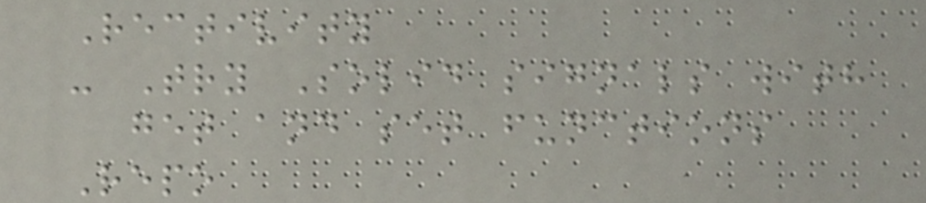Rectivity
- Try Solid signals with
get and set functions
Repo
